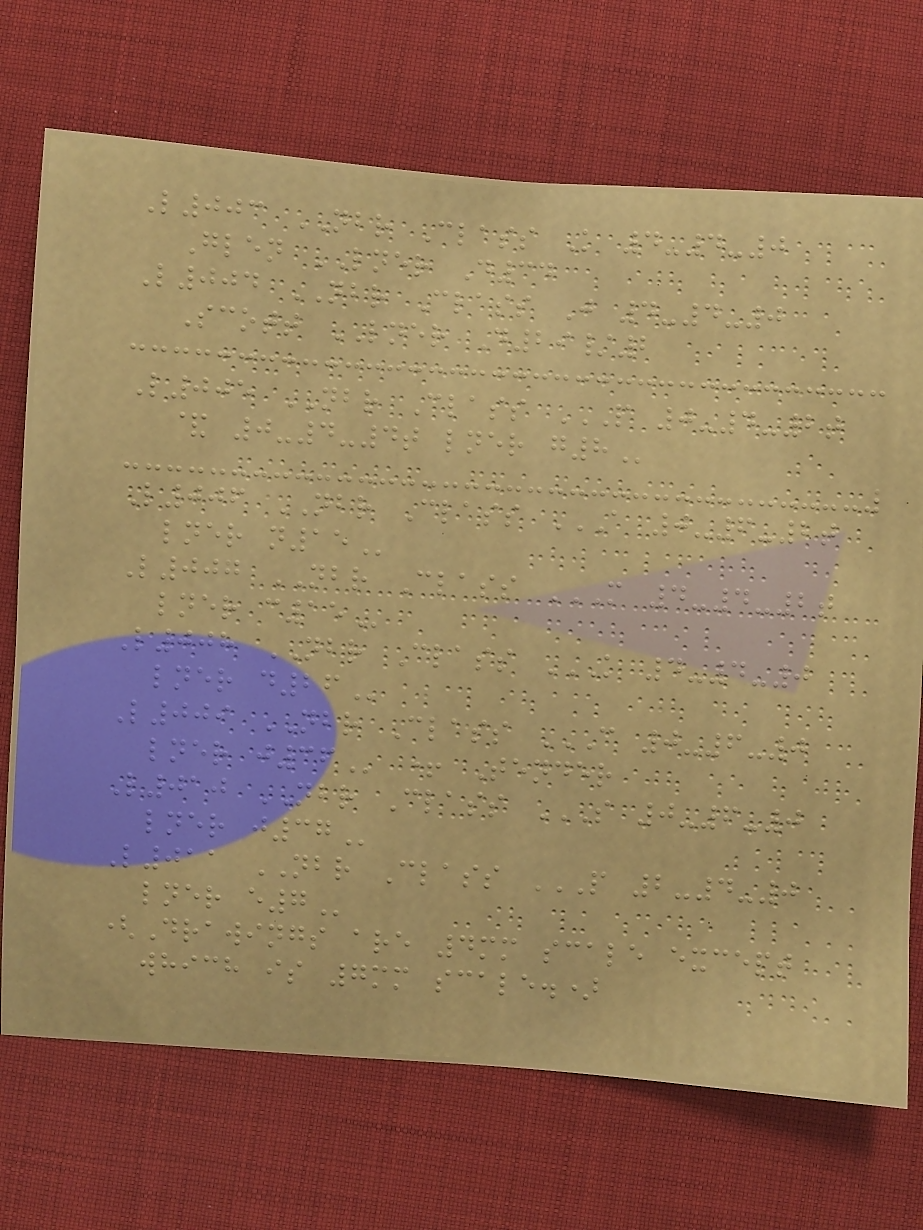L003 NBR Class K 4-4-0
Glen LNER D34
L004 NBR Class J 4-4-0
Scott LNER D29/2
L005 NBR Class P 0-4-2T
& 0-4-4T LNER G8
L006 NBR Class A 0-6-2T
LNER N15
L007 NBR Class M 4-4-2T
LNER C15
L008 NBR Class K 4-4-0
LNER D26
L009 NBR Class C 0-6-0
LNER J36 + Tender
L010 NBR Class S 0-6-0
LNER J37
L011 NBR Class P 2-4-0
LNER E7
(Drawings are 4mm scale except
which is 7mm scale.)
